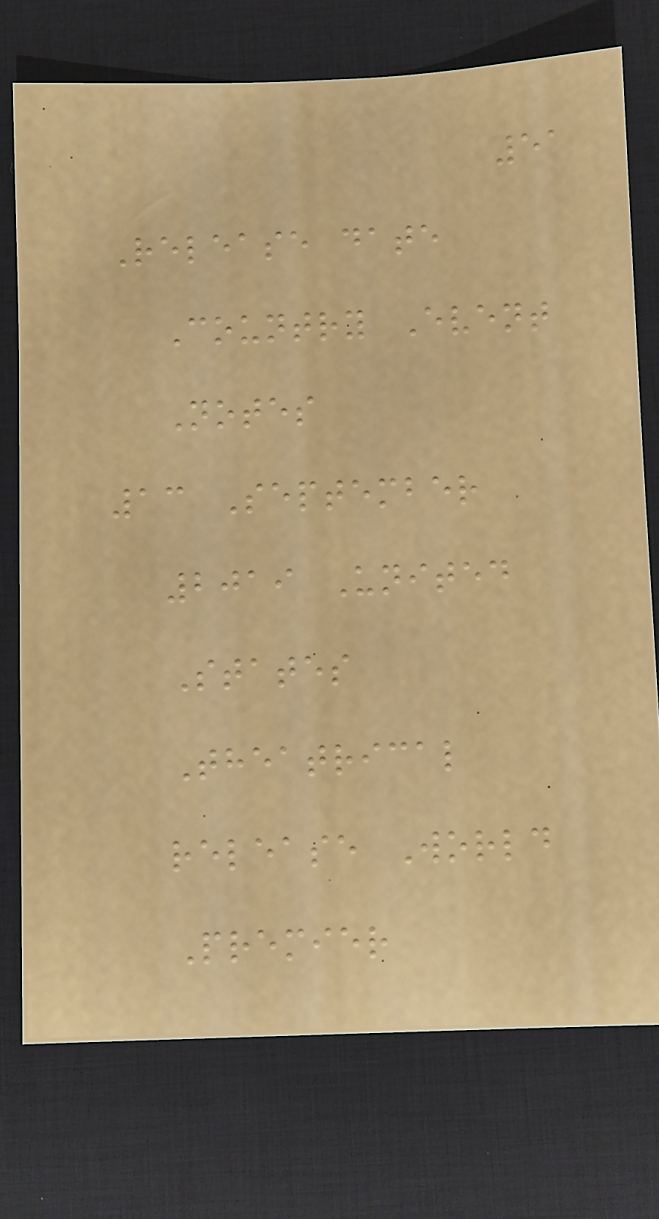51
Release date
Country Event
Notes
13 September
2019 United
States
Theatrical
release World
Premier
